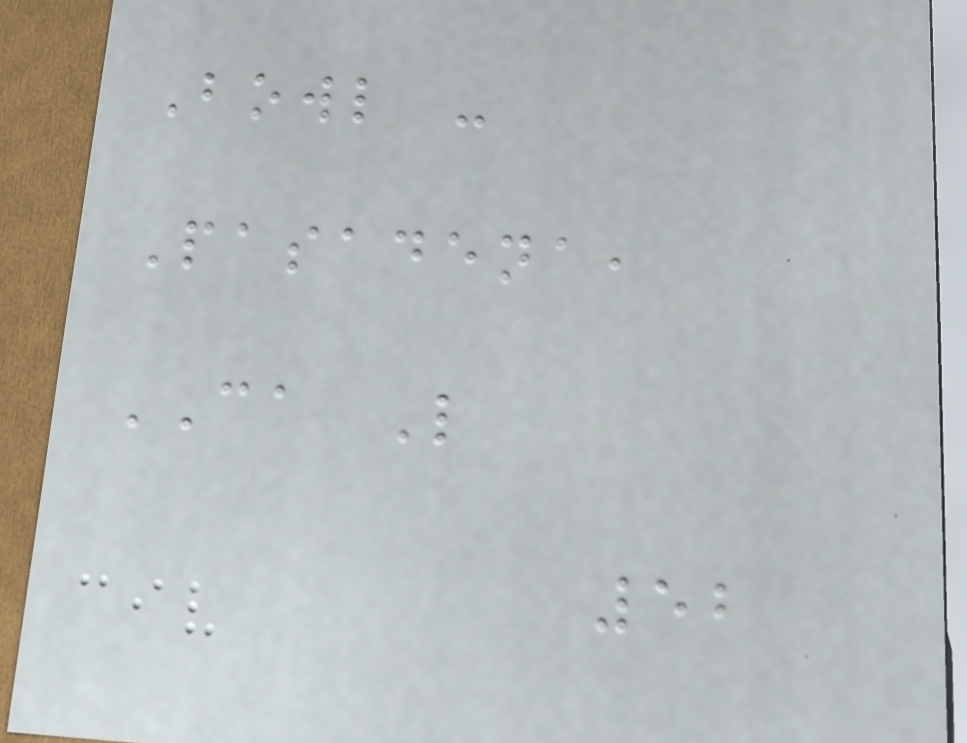Bowl -
Pasadena,
CA L
52
